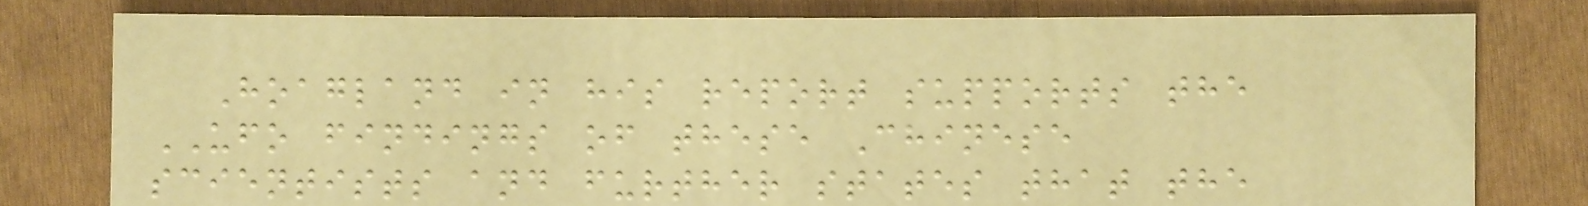Hoagland in his report supports the
UFO findings of these Chinese
scientists and further states that the
